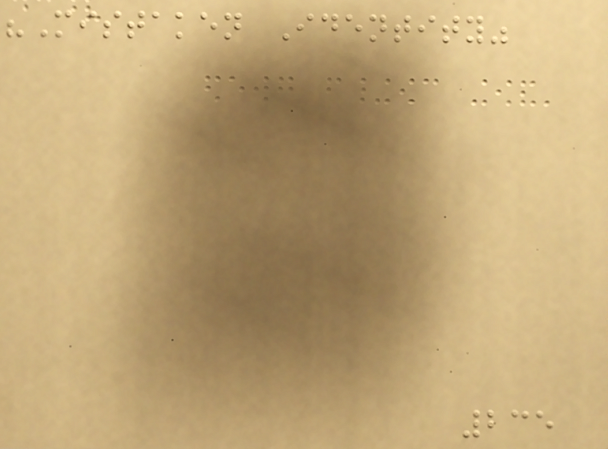"Mistaken Identity"
235
